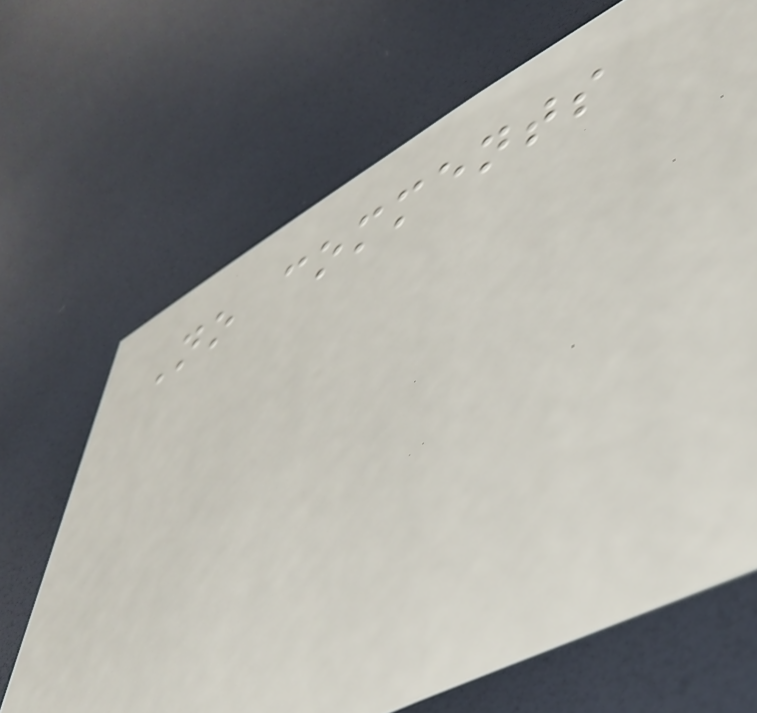No comments
